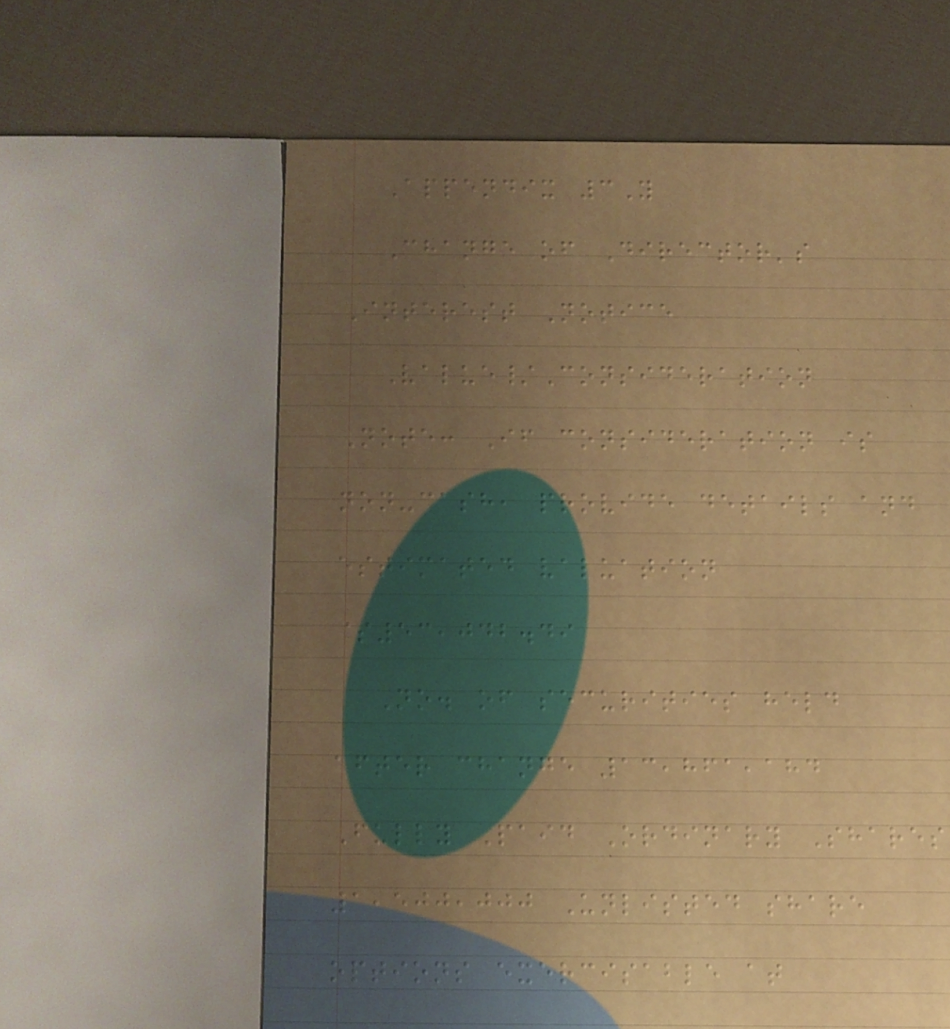Appendix 3Y
Change of Director's
Interest Notice
Value/Consideration
Note: If consideration is
non-cash, provide details and
estimated valuation
$53,042.49
No. of securities held
after change 13,861,184
Fully Paid Ordinary Shares
1,500,000 Unlisted share
options exercisable at
